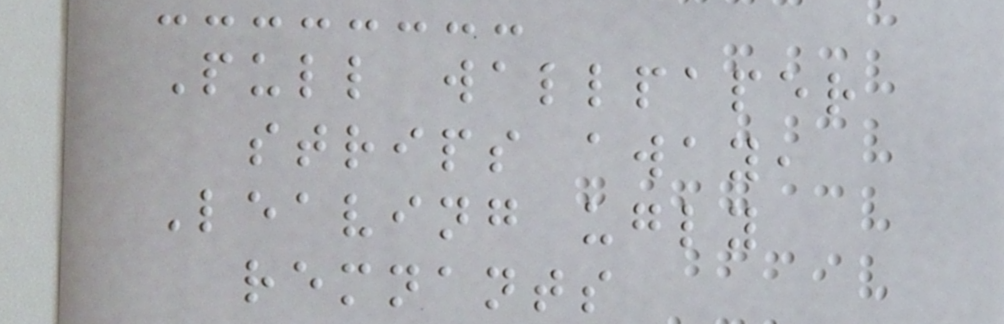Pull wallpaper
strips away,
Leaving ugly
remnants
